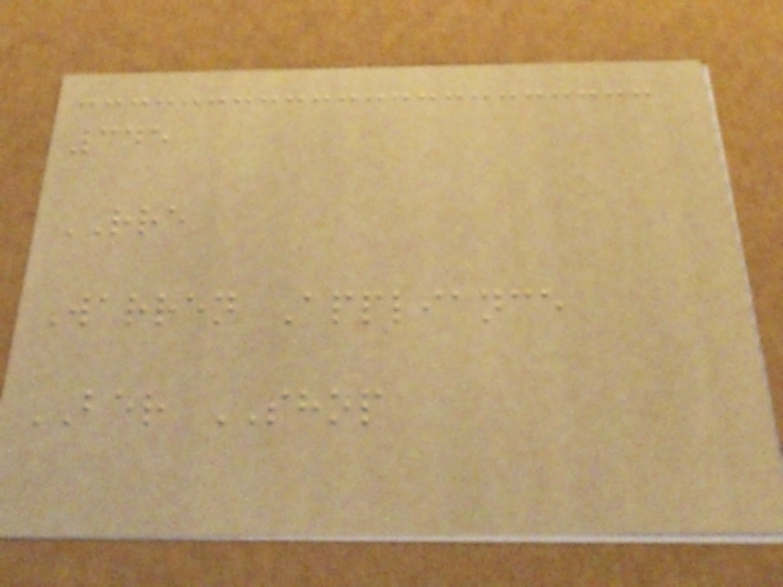345
RRE
Warren Appliance
BER SHOP
